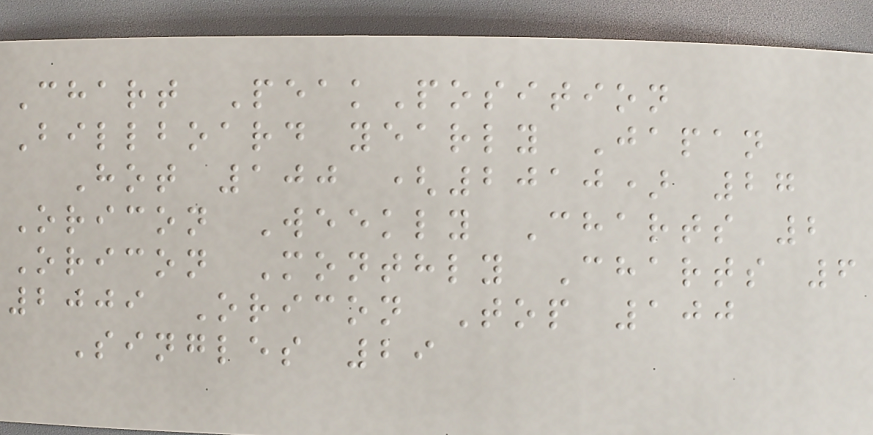Chart PeakPosition
Billboard yearly Japan
Hot 100 (2010) 27
Oricon Weekly Charts 2
Oricon Monthly Charts 6
2009 Oricon Top 100
Singles 29
